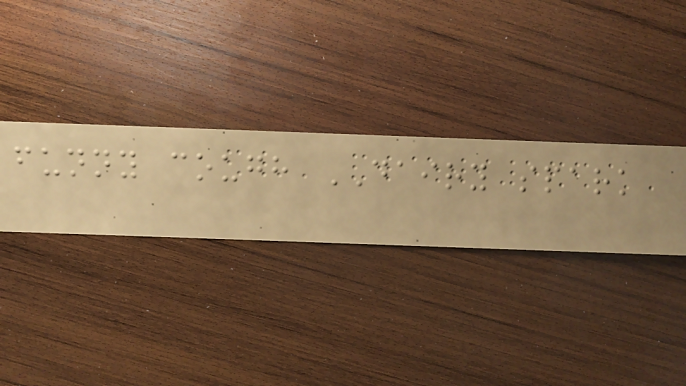funny cough DAIRY spark
